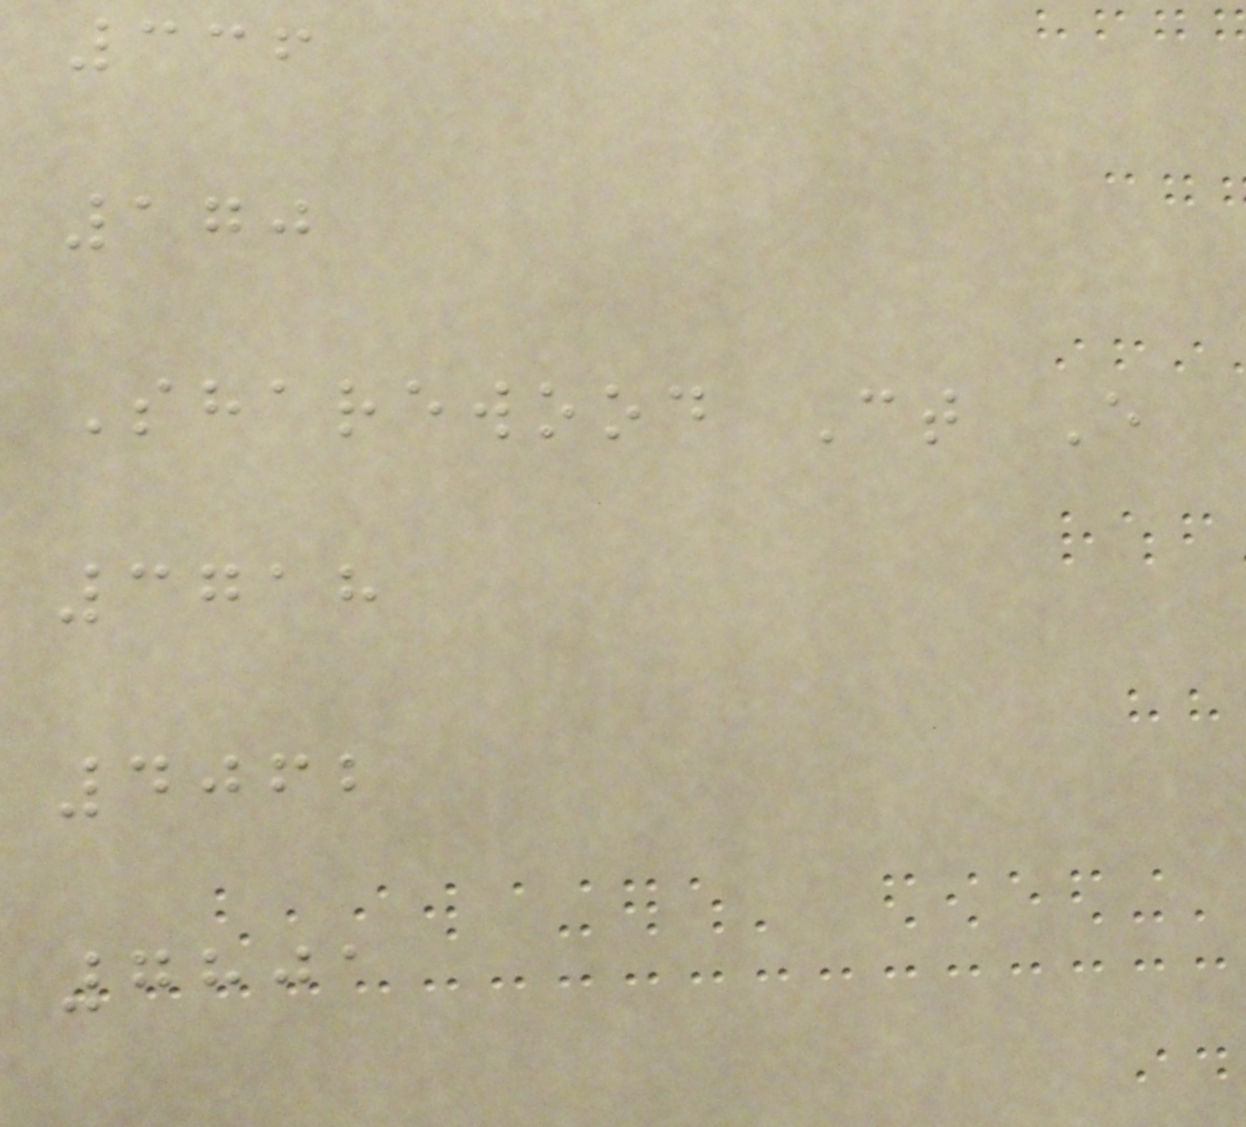336
170
Sharewood Ct E
3718
4062
7801
